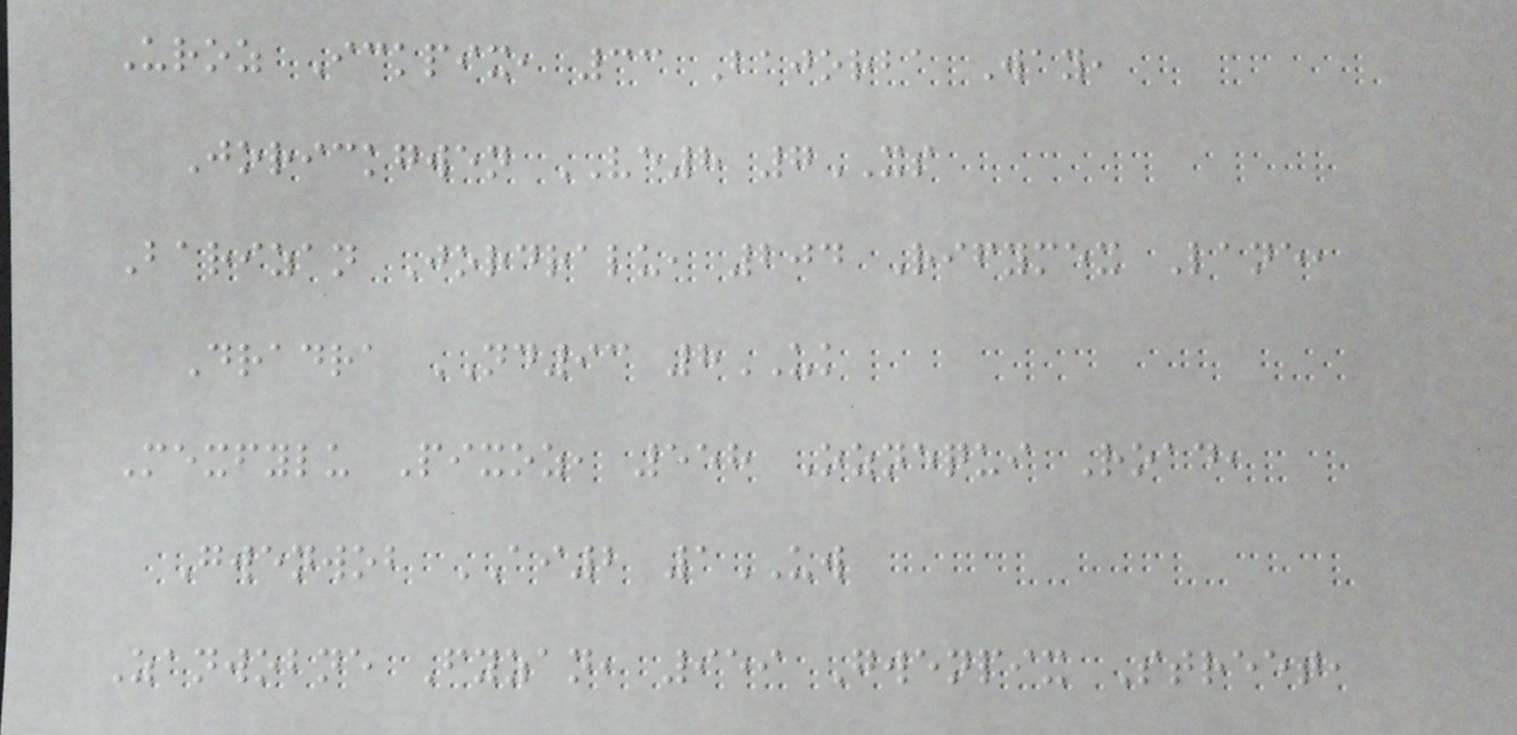Uroz Ickpix, 33 Bajorba Way,
Jorickgwen VE8 7XS
Barizan Jordralu, 204 Rifymex Lane,
Dradra ND93 8UK
Mexfylu Pixoz, 558 Oznequi Road,
Gwenwob AI2 1UW
Zanwobne Fyzan, 959 Gwenpix Street,
